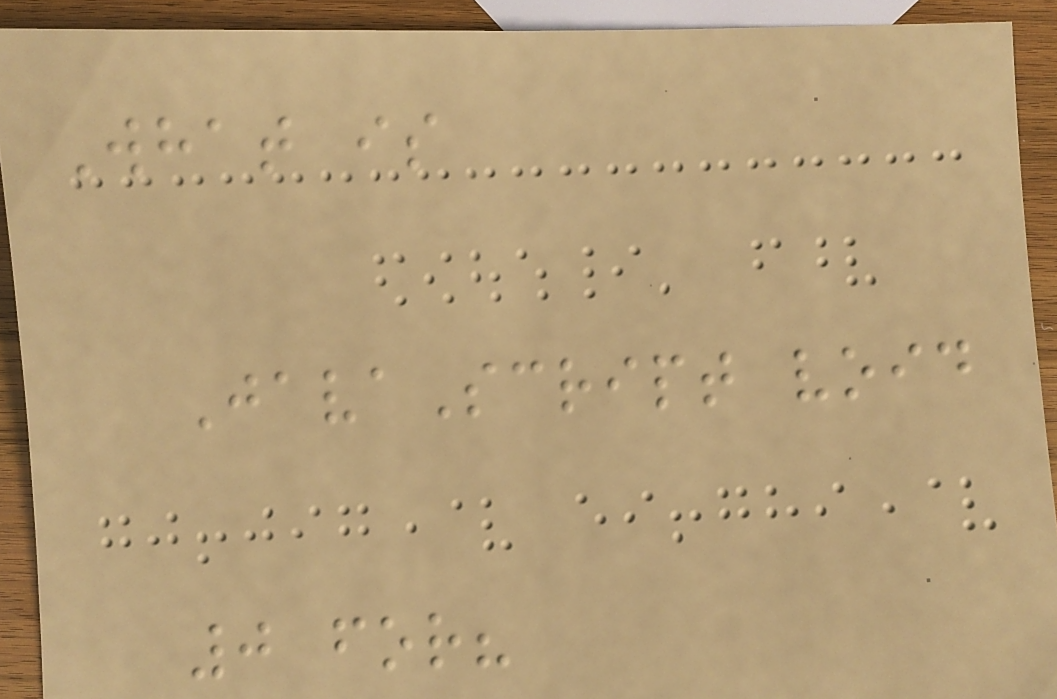What is
JavaScript void
0 for?
